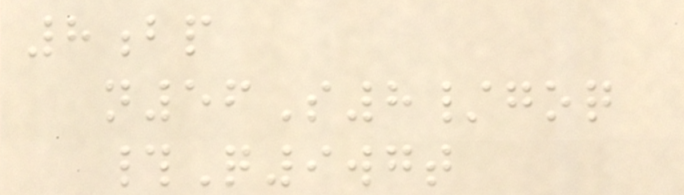8bp
n56S8/goq
#Q9wgt
